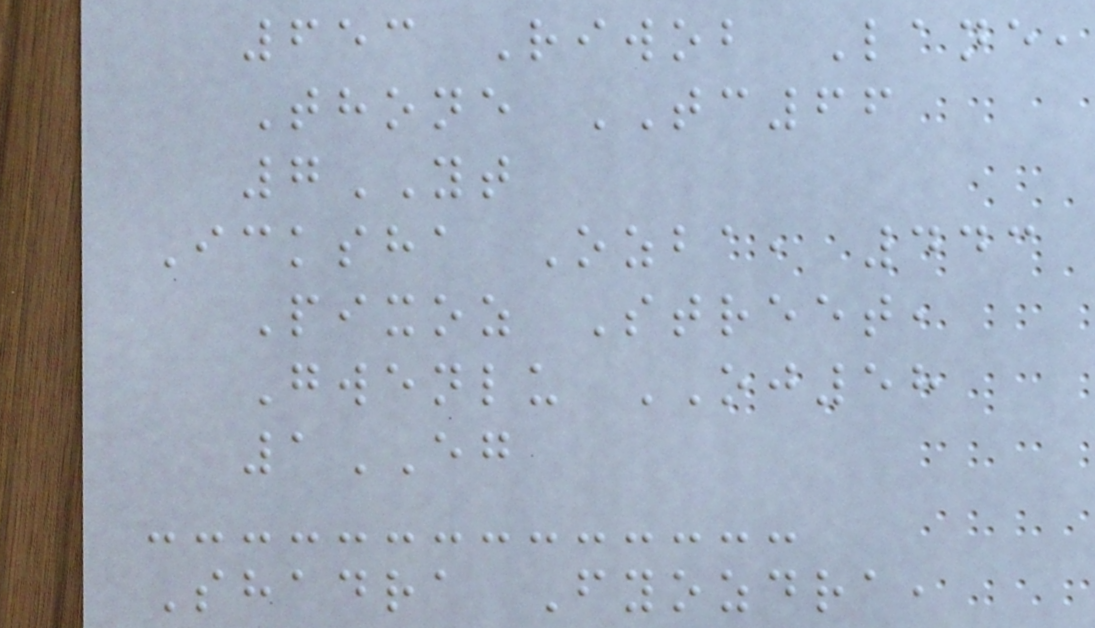653 Riwob Lane,
Thone TC66
7YT
Icksha Ozba, 443
Pixoz Street,
Gwenlu OJ58
1EG
Shadra Fyozdra,
